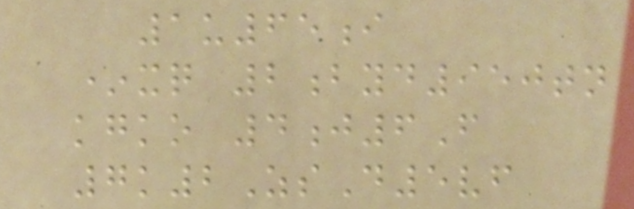1u65i
*xq 2byd950tn
kgko 4j6F
7k2ZsD5vf
